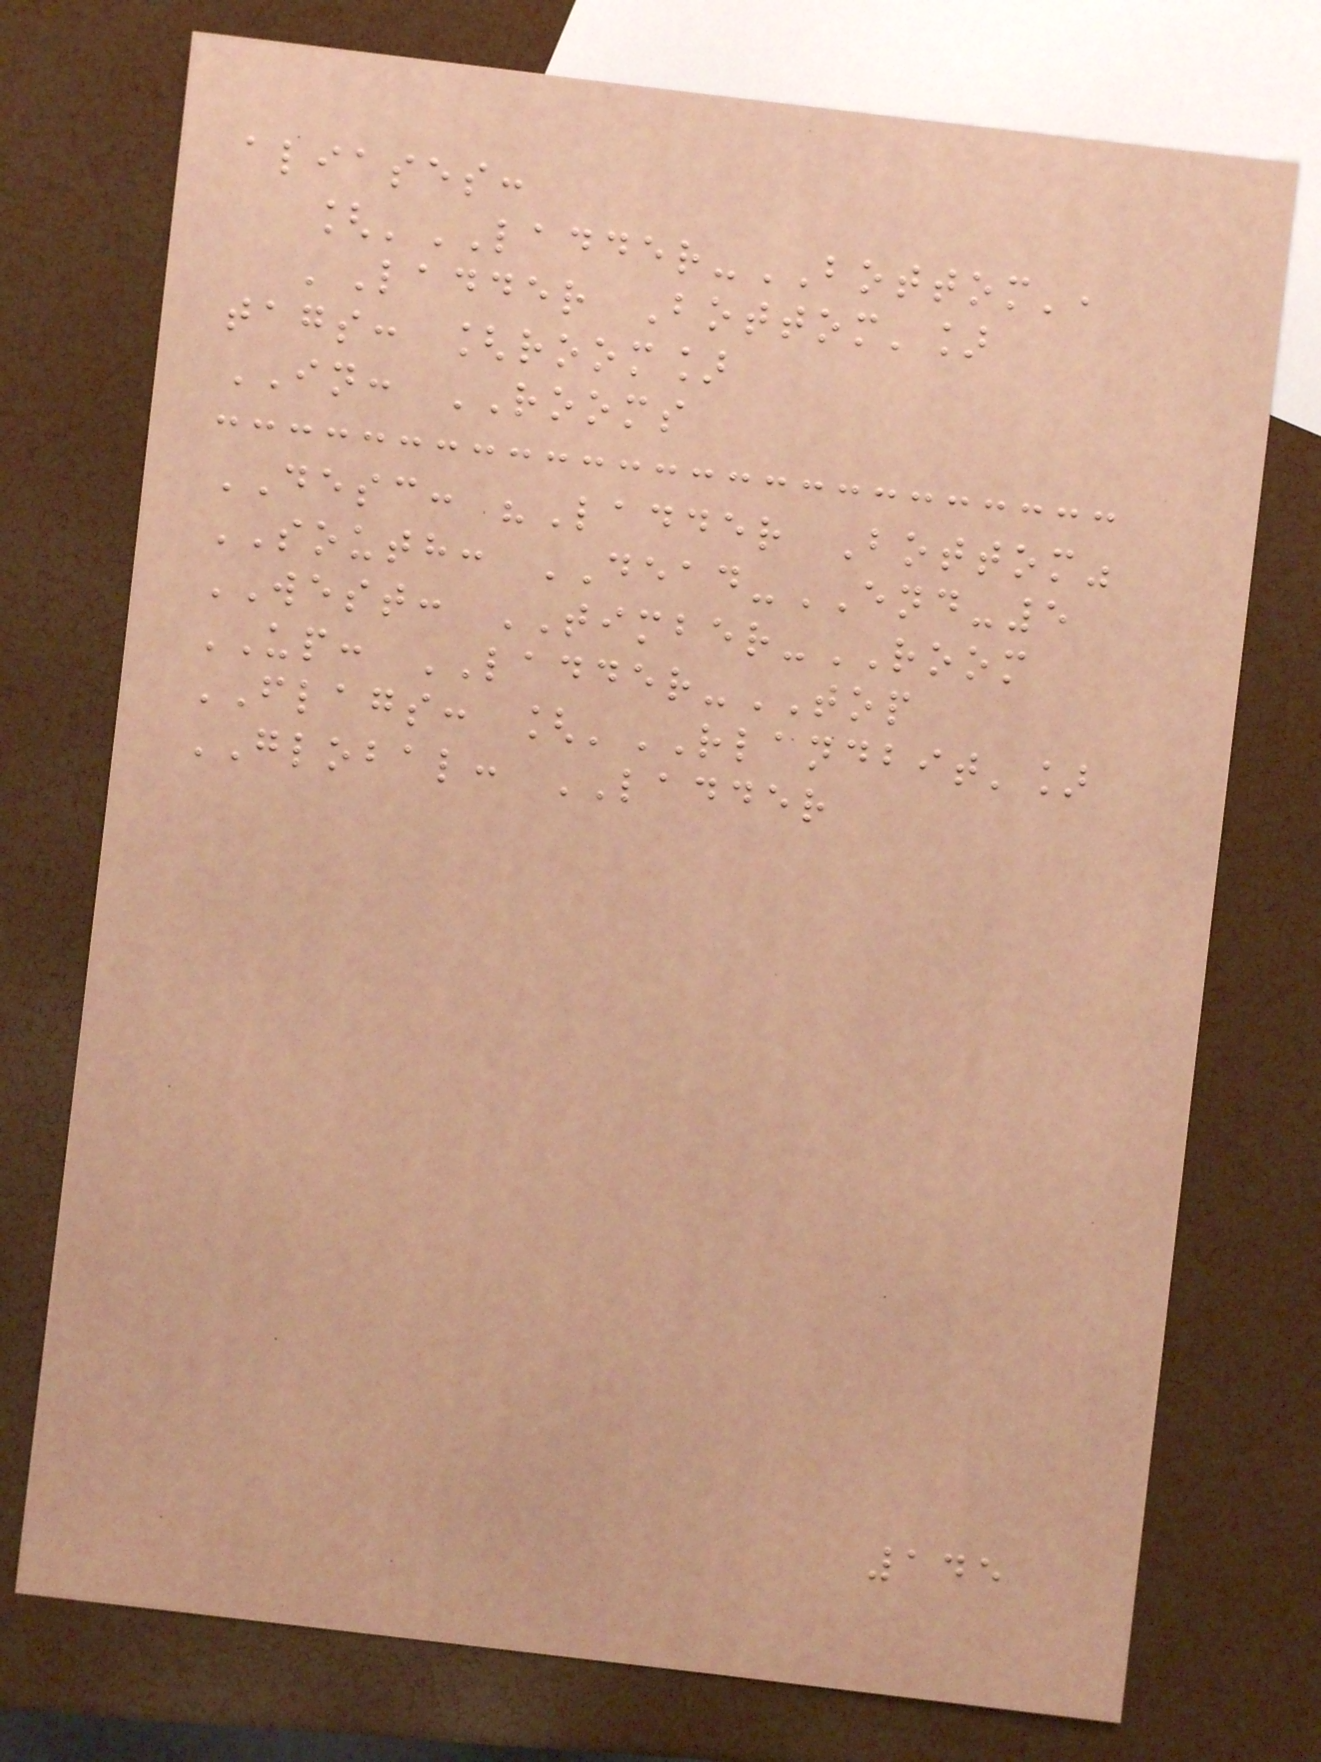aliases:
['LADDER-BOTTOM',
'Ladder Bottom']
tags: [room]
IN: ROOMS
DESC: "Ladder Bottom"
SOUTH: DEAD-END-5
WEST: TIMBER-ROOM
UP: LADDER-TOP
FLAGS: ['RLANDBIT']
GLOBAL: LADDER
145
